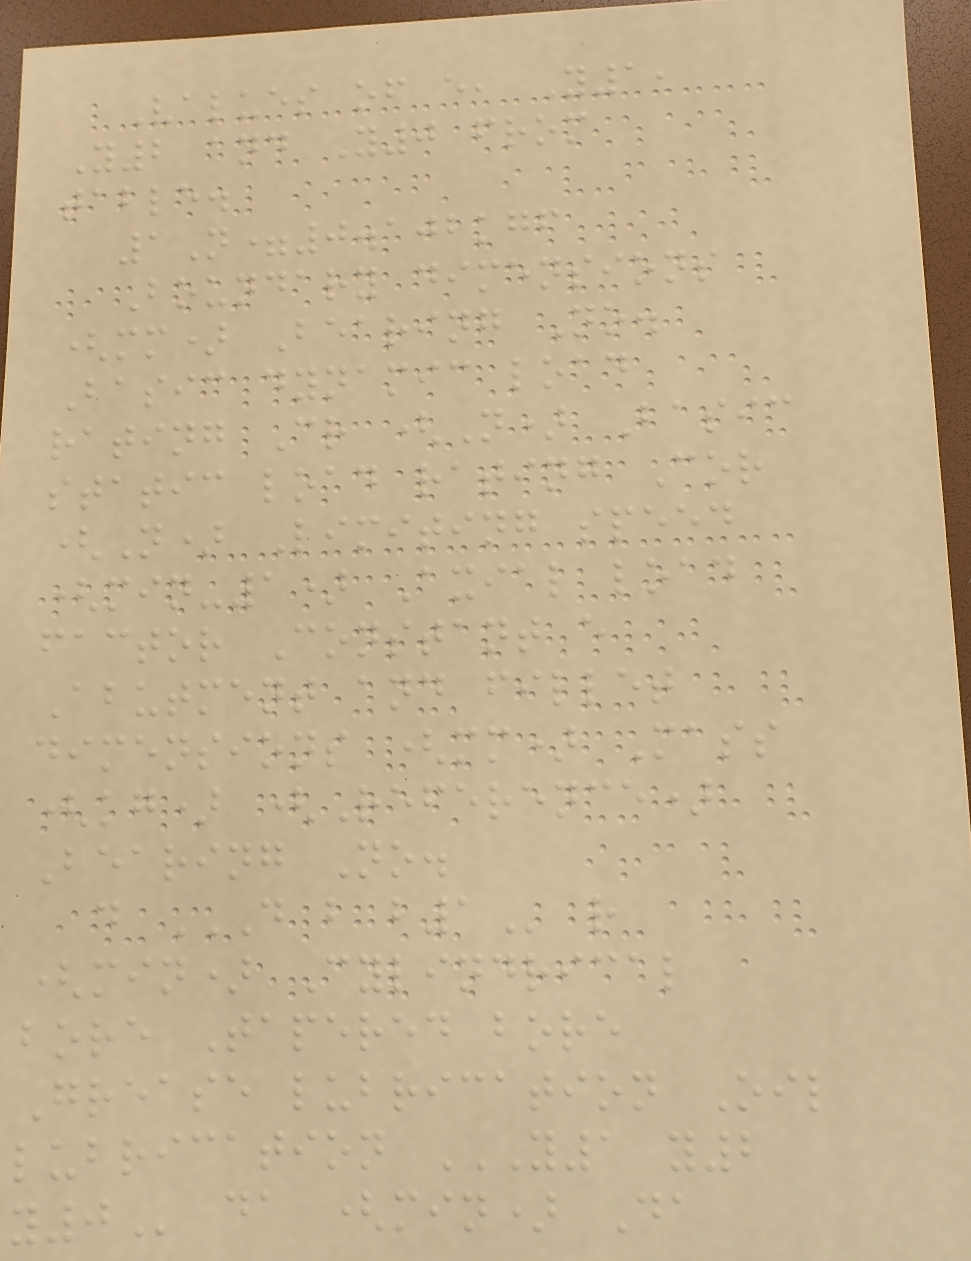Values of e, Y1,
Y2 and Y0 from
table.
1N=0.102kgf
Boundary dimensions
(mm) Bearing No.
Basic dynamic load
rating Cr (N) Basic
static load rating Cor
(N) Limiting speed
(min-1) Axial load
factor Constant e
Abutment and fillet
dimensions (mm) Mass
(kg) (Reference)
Bearing No.
d D B B1 r
(min) Cylindrical
bore Tapered bore
Grease lubrication Oil
lubrication Y1 Y2
Y0 da (min) Da
